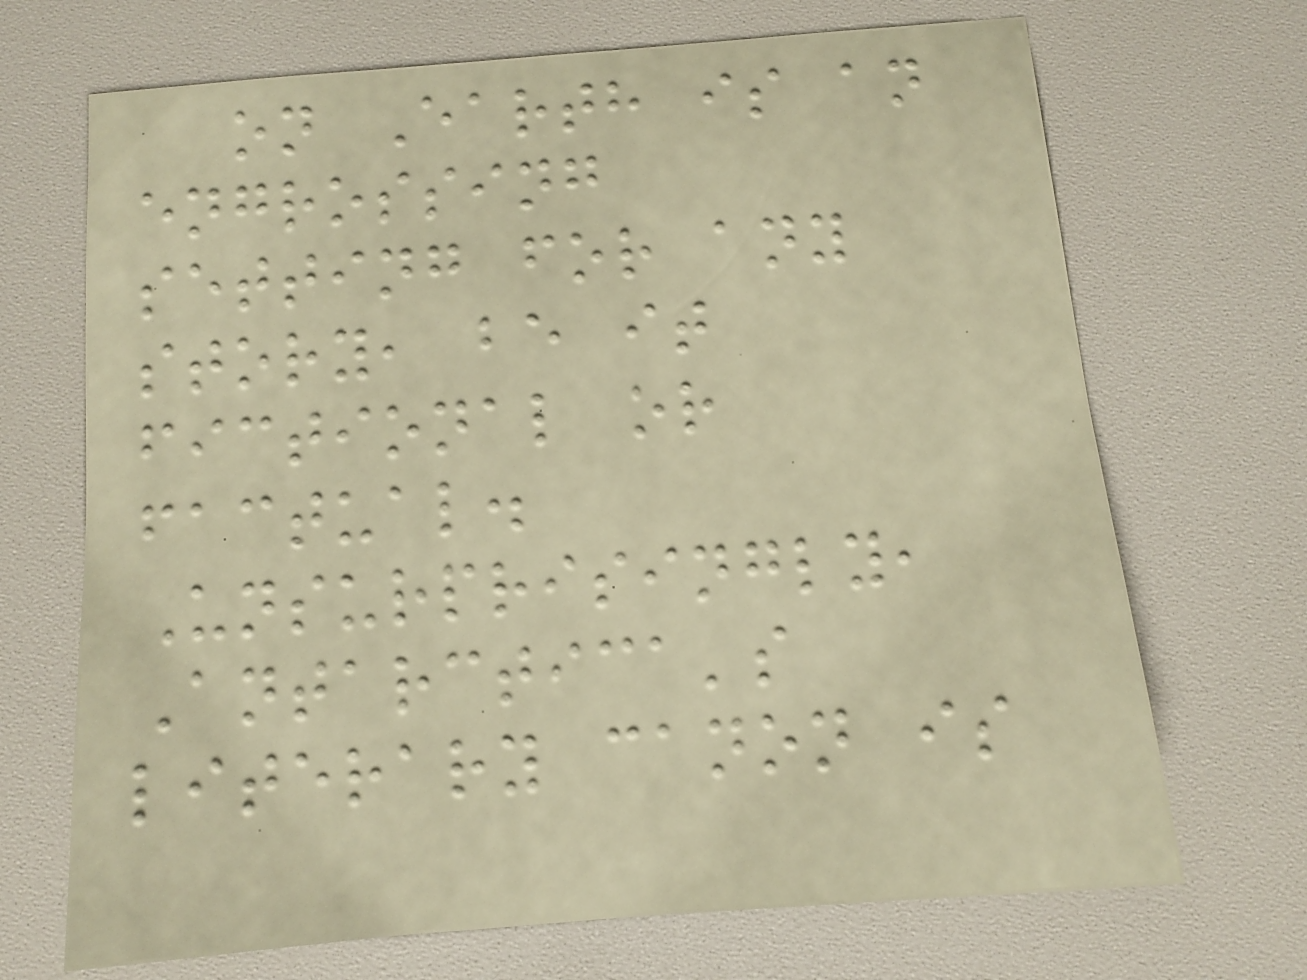on Earth is an
engrossing
setting for any
story, be it
fictional or
factual.
Unsurprisingly,
Antarctica's
literary canon is
